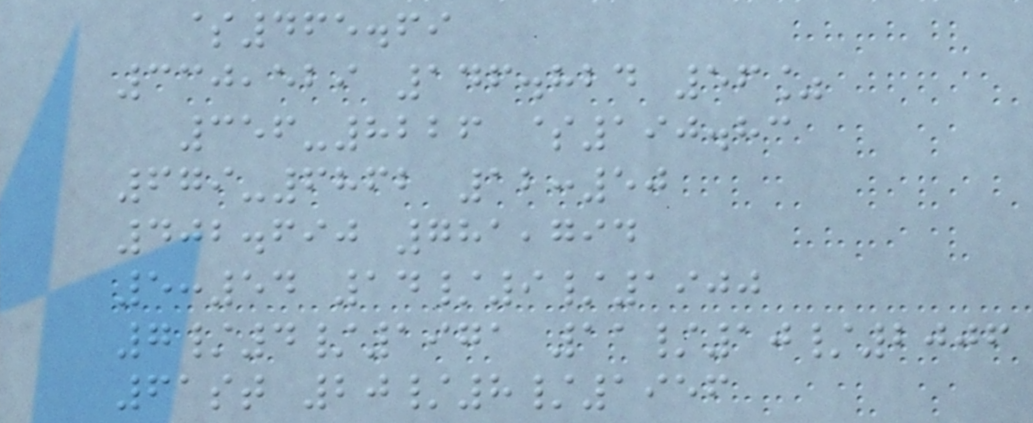$465.69
330,529 146.824 56%
356-8226 $190.83
679-6862 12:50
402.690 781,794
5:54 14/9/1900
7/4/1971 11/10/2006
61st 20/8/1956
